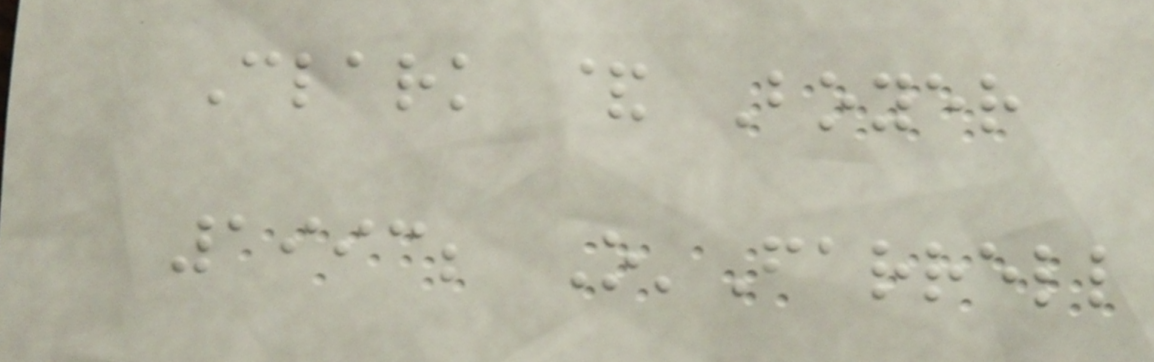Clark & Boyer
1993; O'Farrell
